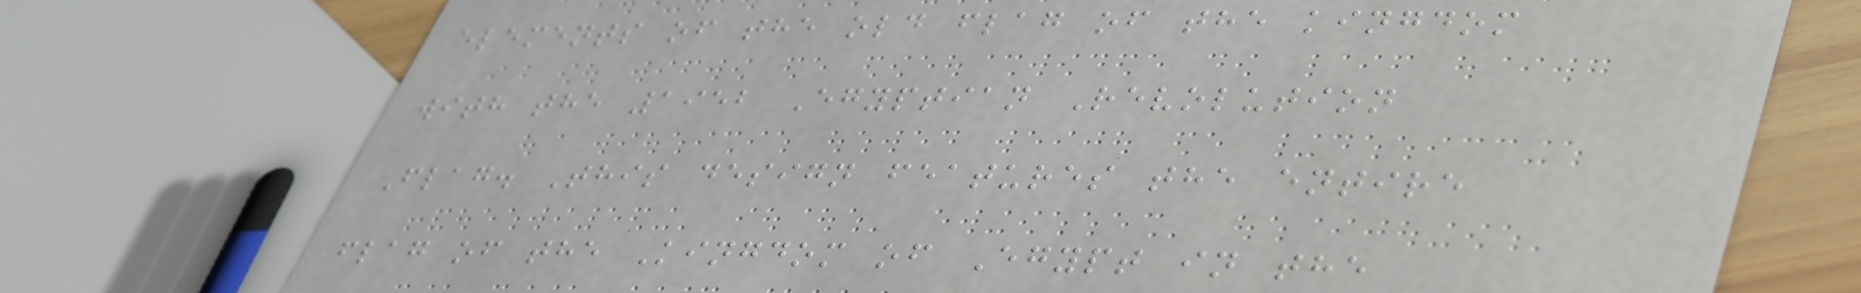elements of the old flag of the kingdom
with the 1952 Egyptian Revolution
Flag. This design features the entire
flag of the Kingdom of Egypt in the
